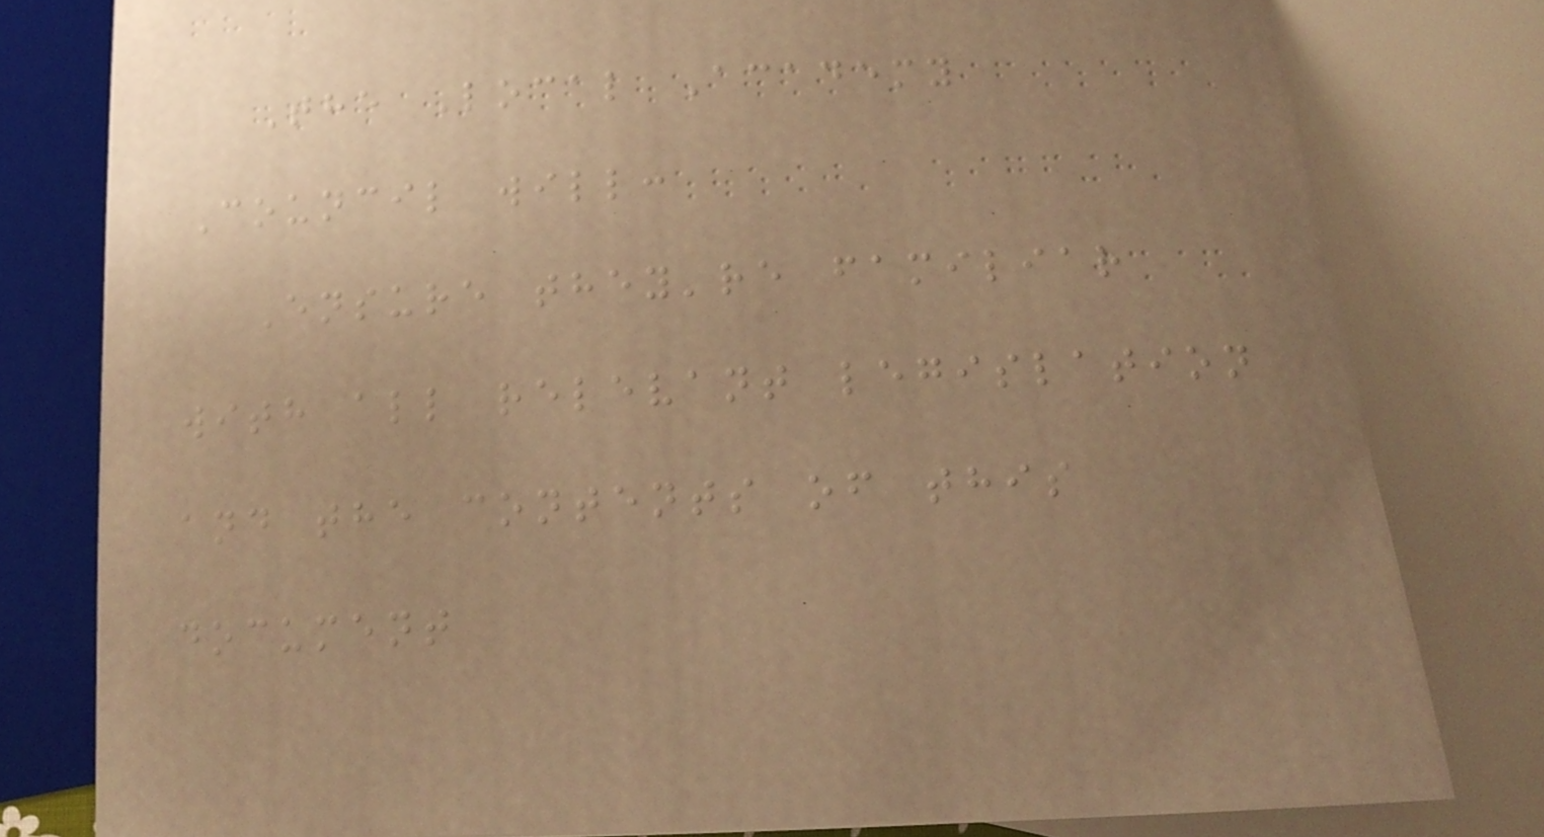The Local Academy
Council will:
Ensure they're familiar
with all relevant legislation
and the contents of this
document
